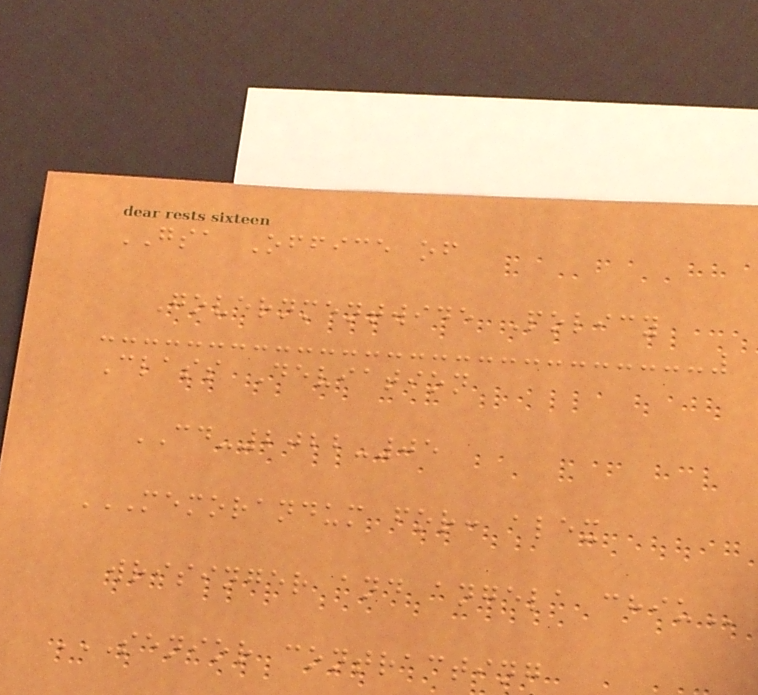GSA Office of
Governmentwide Policy
Class Deviation
CD-2022-05
MEMORANDUM FOR: ALEX
WRISINGER AND ANGELA CHIU
SENIOR CONTRACTING
